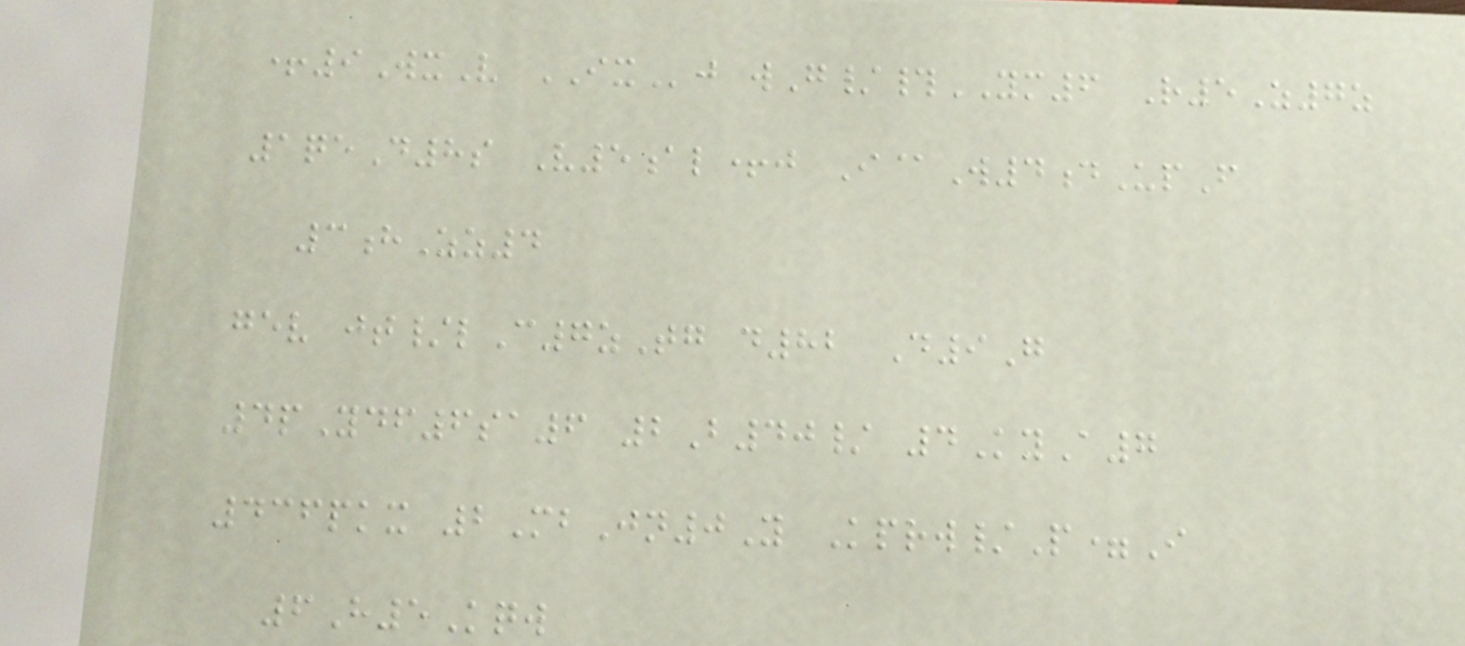+9WxV IXj wG/#YM6 R5Z7z
1qeD8s V5al+j I@W4dUpF
3hZz4
gev jt/lC7zTg d82 D9G
4pYdf6sa6 2B40/ 4KyA7
436pkx 2MbJn0Y Kprw/P=I
6H5Kqw
